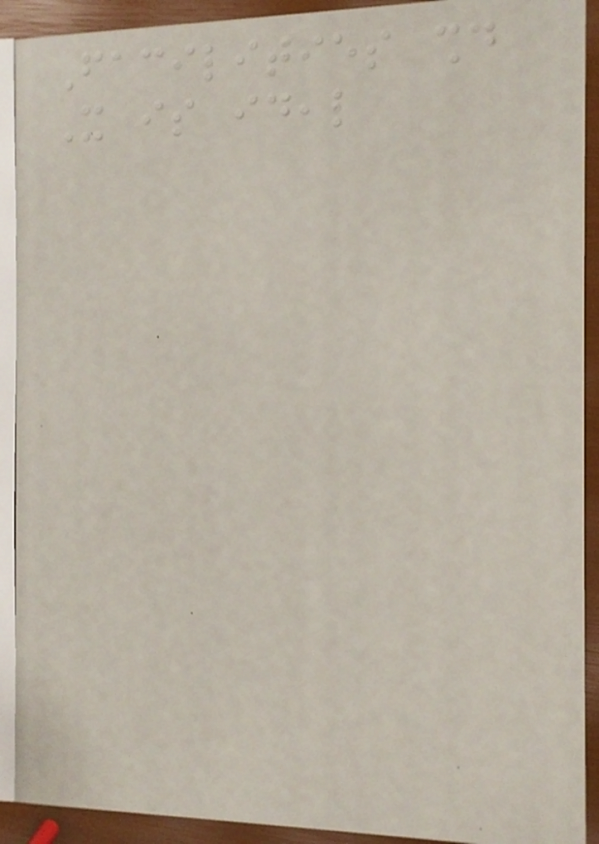Facilities should
It is ideal
